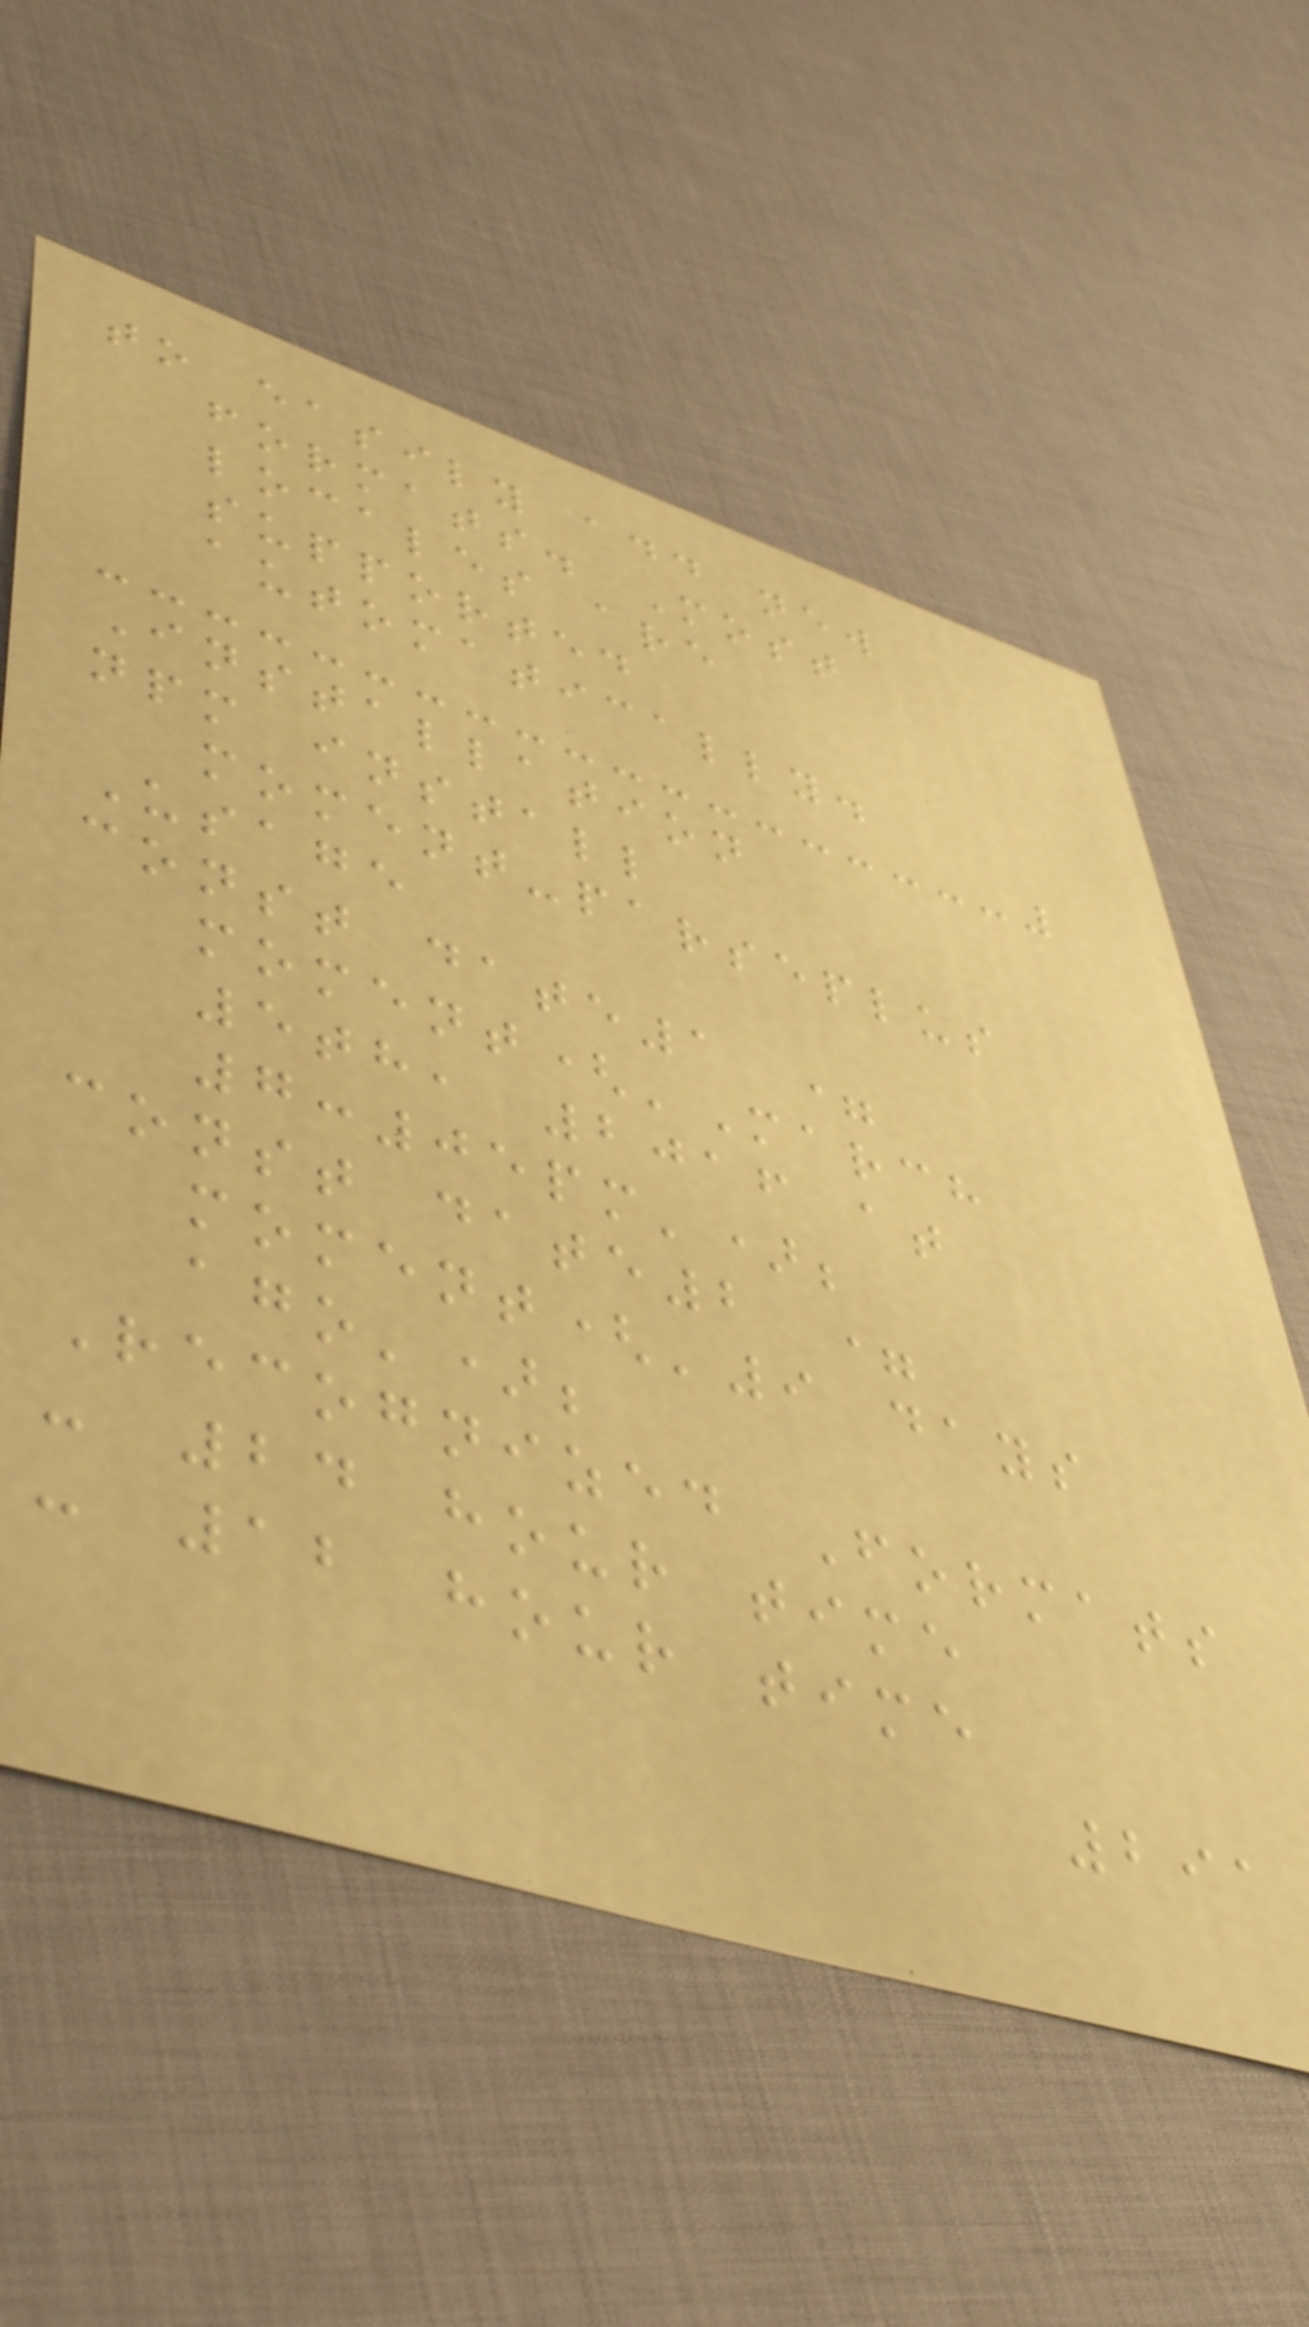to easily add new
formats. Most
locales are
supported
automatically.
Installation
npm install
moment-parseplus
Usage
const date1 =
moment('March
5th, 2016 at
7:05pm');
const date2 =
moment('9 days
ago');
Recognized Formats
- 24 hour time
- 12 hour time
291
